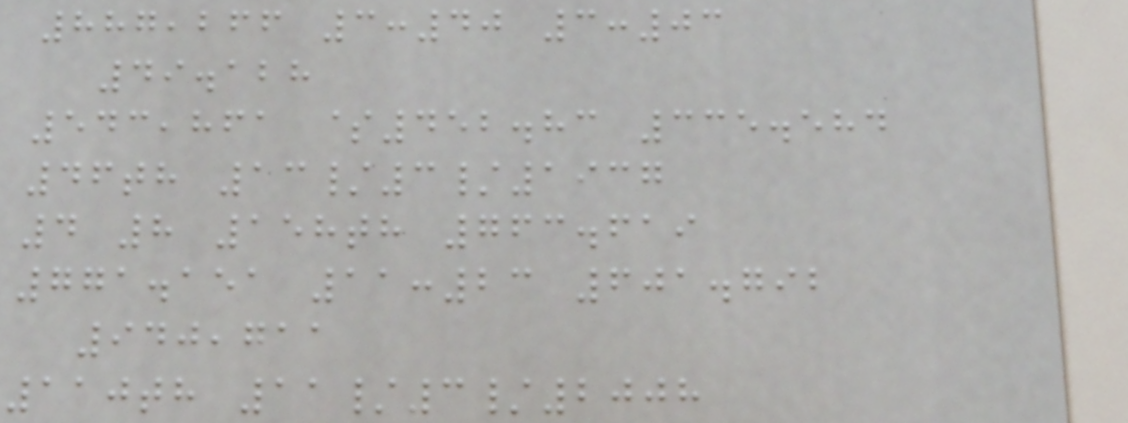887,266 3:40 3:03
49.128
543,861 $452.83 335.584
46th 13/3/1937
4 8 158th 763.619
771.151 11:23 601.792
940,711
110th 11/3/2008
